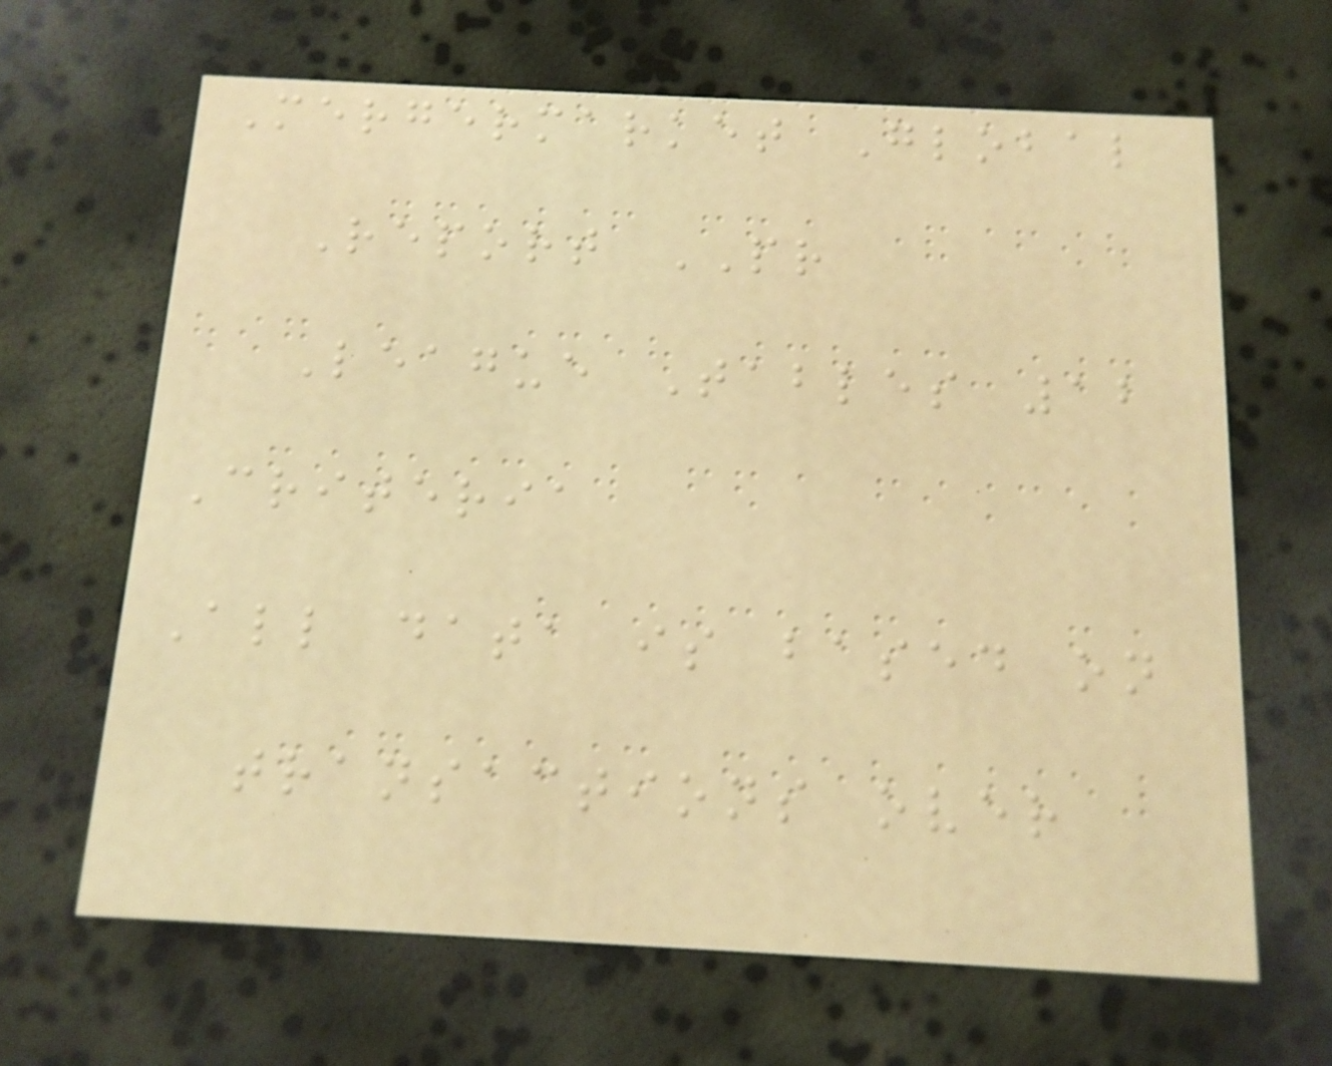Mergermarket Global
Report PR
League Tables 12
Criteria
All data is based on
transactions over
